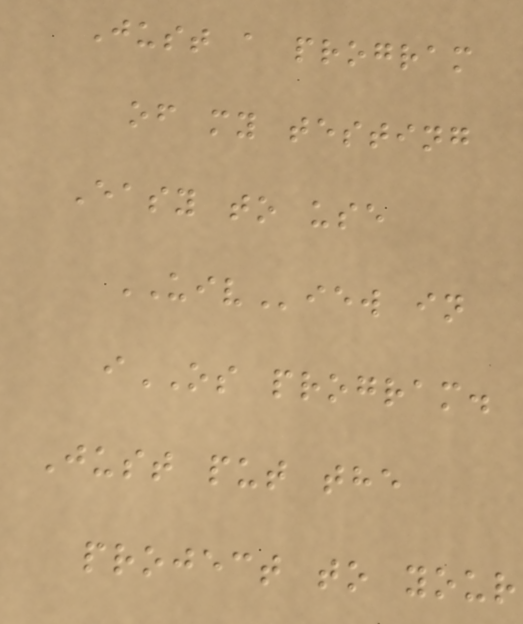Just a program
of my testing
Easy to use
UIView in
iOS program.
Just put the
project to your
